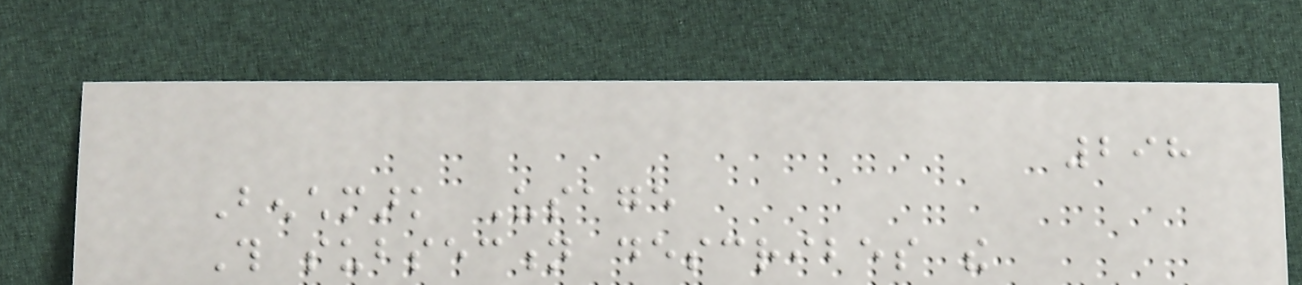298
Benchmark Usage
This subsection describes the
